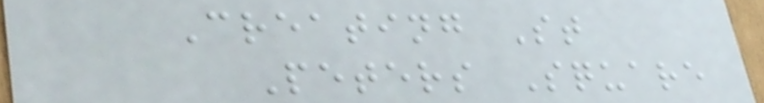Creating St
Peters Square
